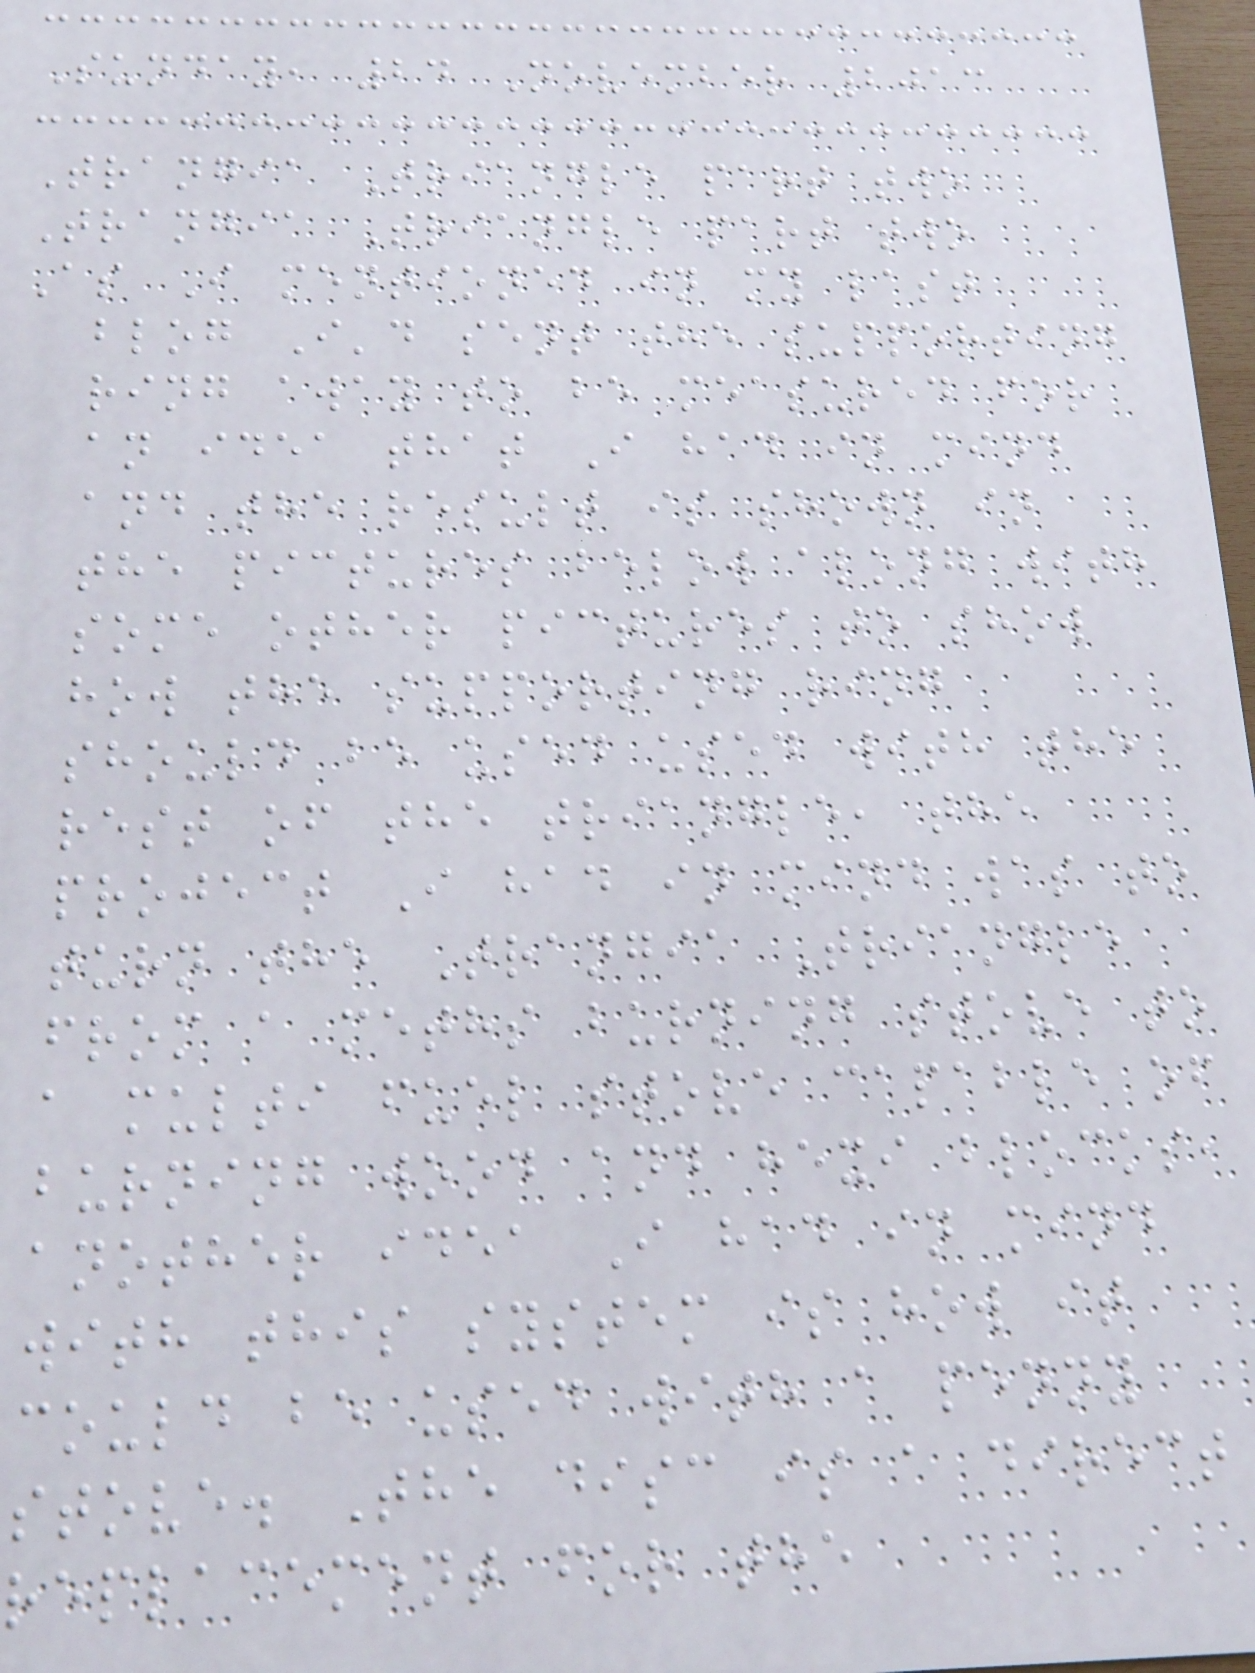Sunday, 24 November 2013
Trangia Triangle part two
Trangia Triangle part two
As I mentioned in my last
blog I'd sent the supporting
ring away to be measured for
an idea that I had in mind
and the result is shown in
the pictures below along with
some other pictures to show
how the supporting ring
should be used used with the
rest of the triangle, the
project I had in mind was to
turn the Trangia Triangle
from a meths burning stove to
a multi fuel stove capable of
burning wood and hexi blocks,
another idea I had in mind
with this system is how it
could be used with a penny
stove. The disc is a direct
replacement for the
